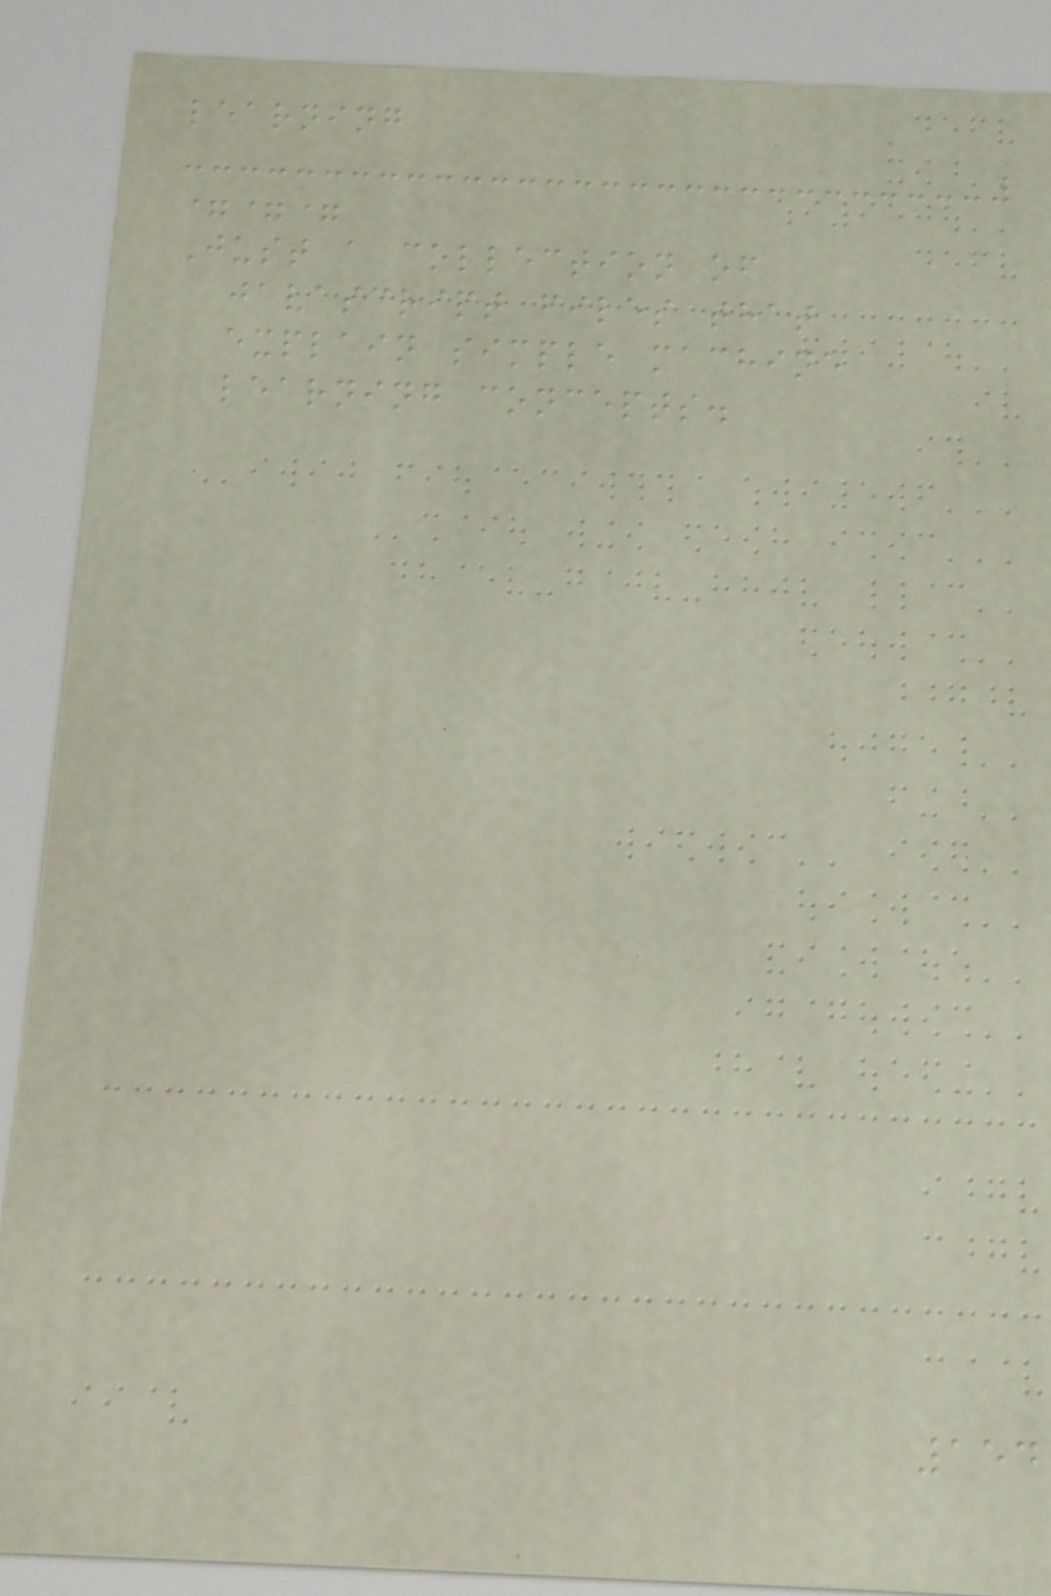learning
===
Just a collection of
javascript files that
explain simple machine
learning concepts.
154
